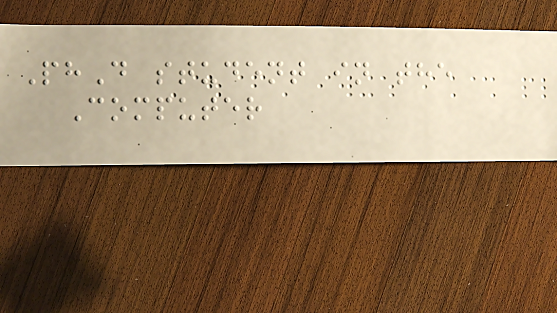PhD student in the
Computer
